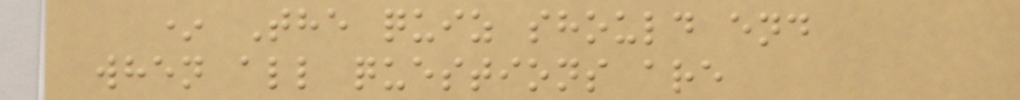* The quiz should end
when all questions are
